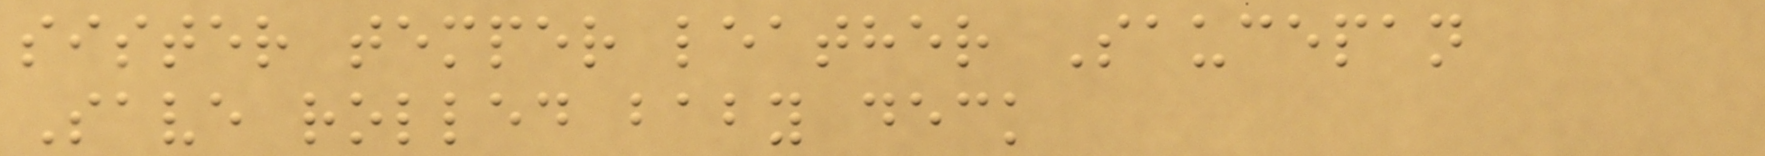sister temper leather Saucepan
Save rolled baby deck
